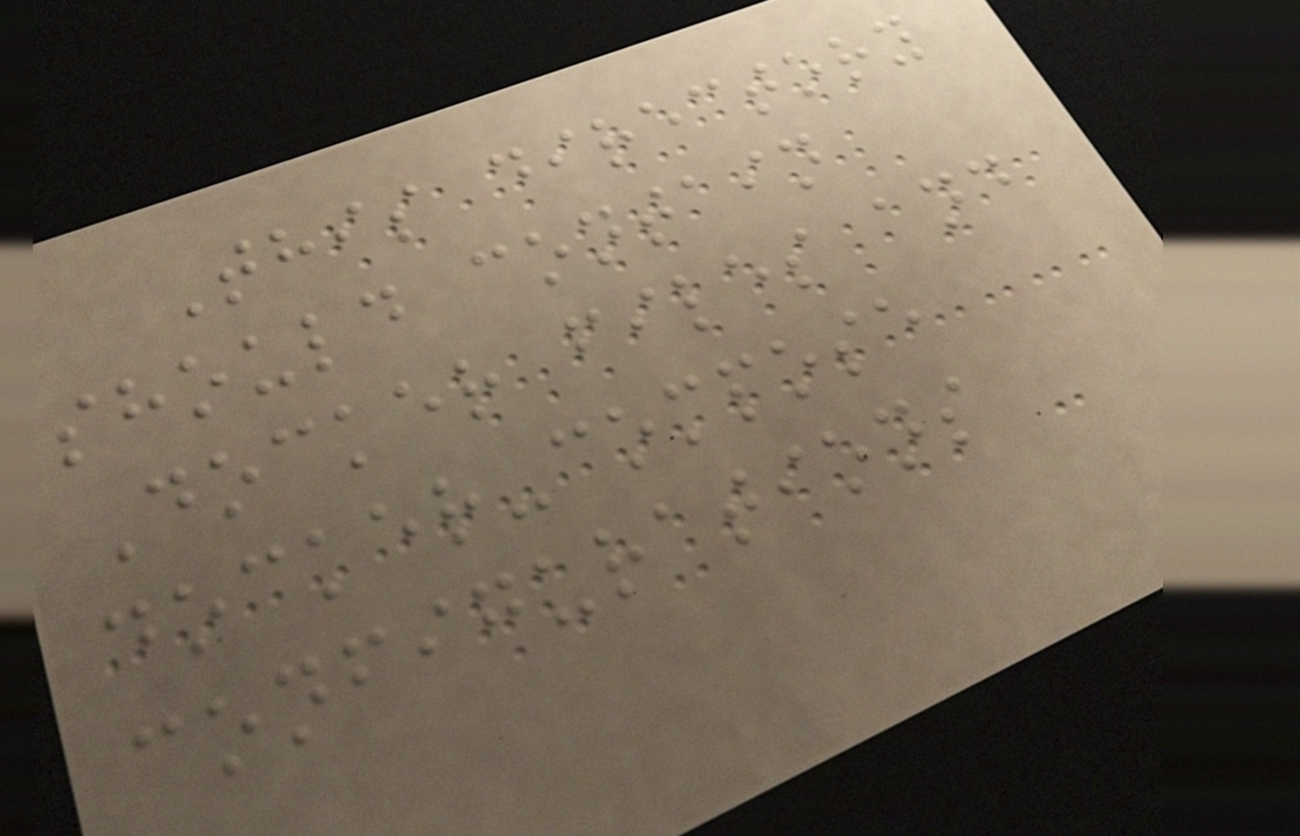This directory
should contain
Docker files and
docker-compose
configurations
